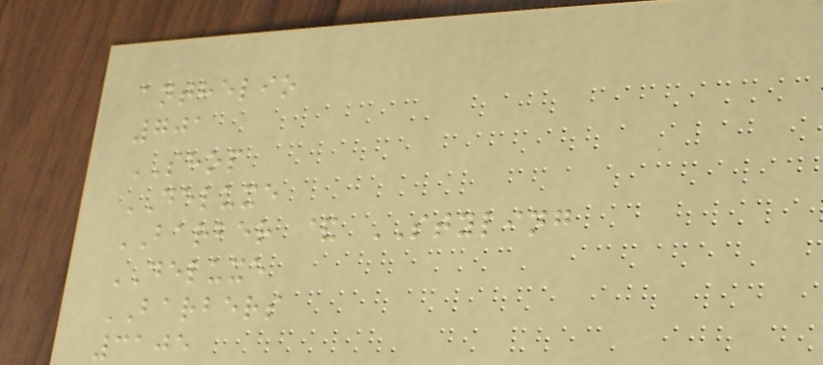anthelio
701
SHOP
DELUXE
BARBER & STYLING
DELUXE
BARBERS
3105
